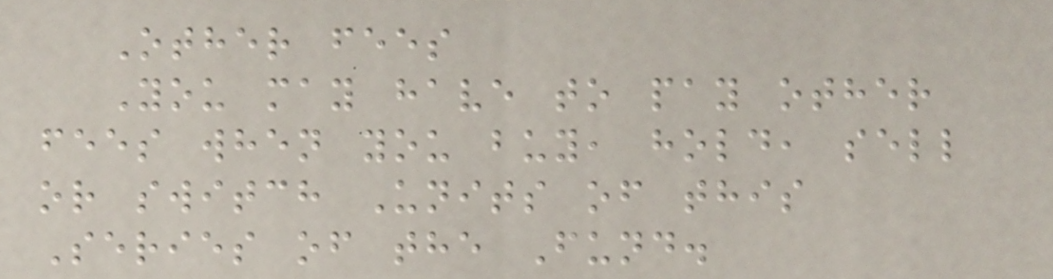Other fees
You may have to pay other
fees when you buy, hold, sell
or switch Units of this
Series of the Fund.
